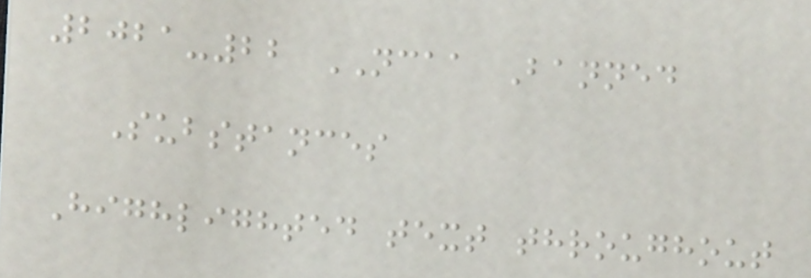2021-22 NCAA Banned
Substances
Highlighted text throughout
